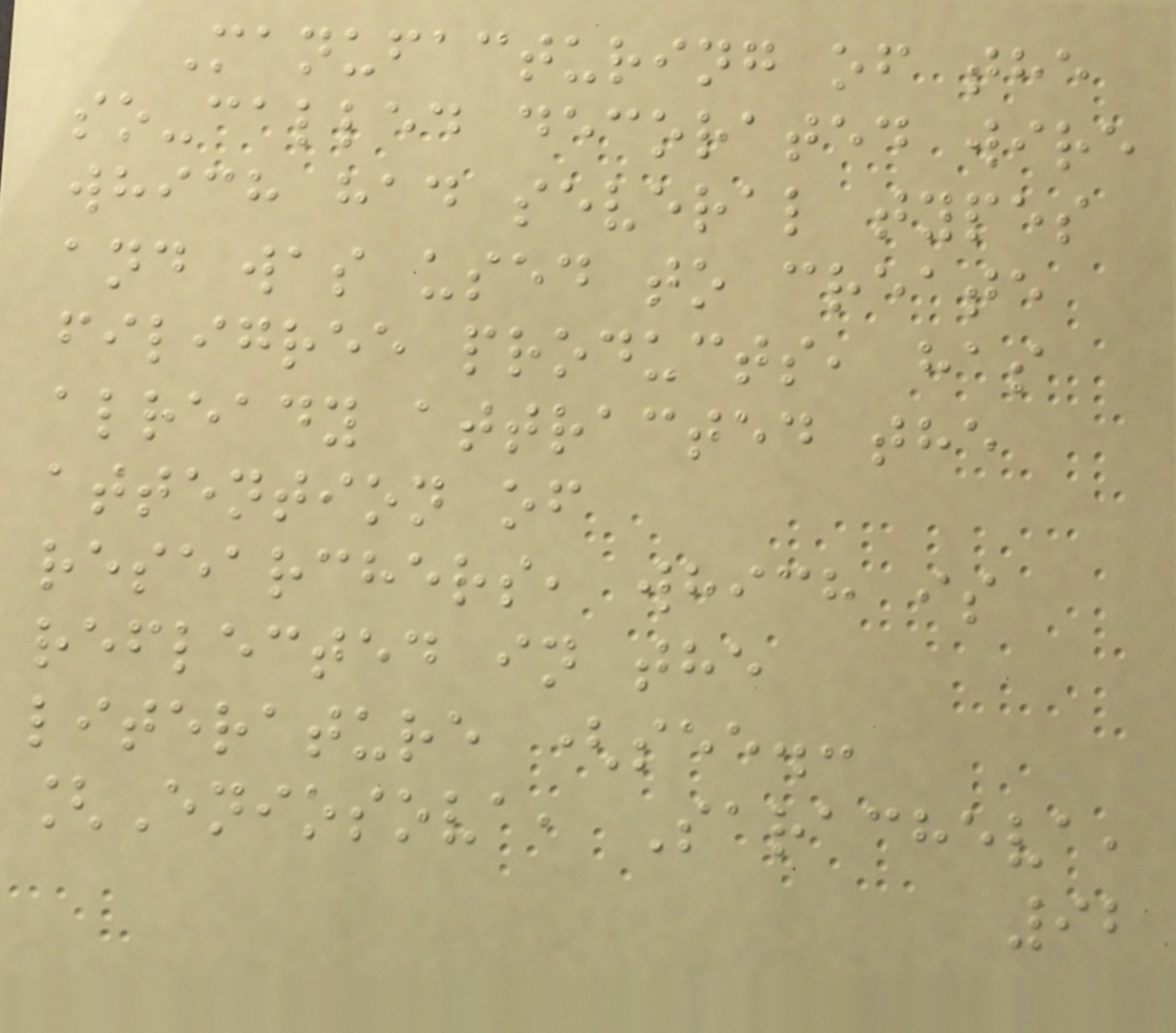Manufacturing of the
so-called decorated wire
which had several types
and was used to create
filigree products, has
already attracted the
attention of
researchers, which is
reflected in the
literature (see.:
[Eniosova, Saracheva,
92
